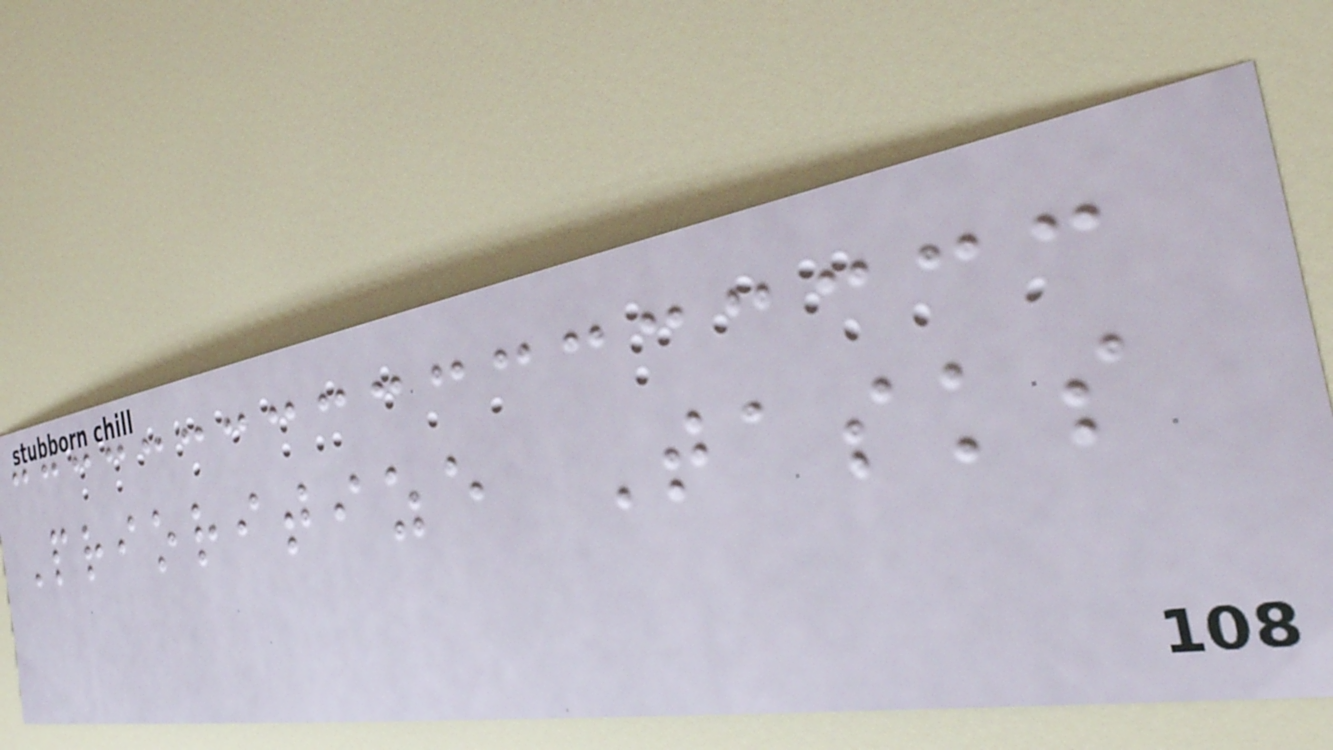Prioritize Tasks
